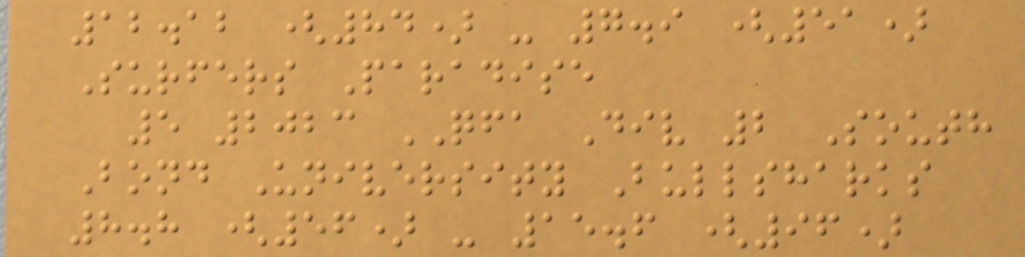12.12 (84) - 7.9 (51)
Surfers Paradise
5 2023 QFA Div 2 South
Bond University Bullsharks
8.8 (56) - 15.6 (96)
